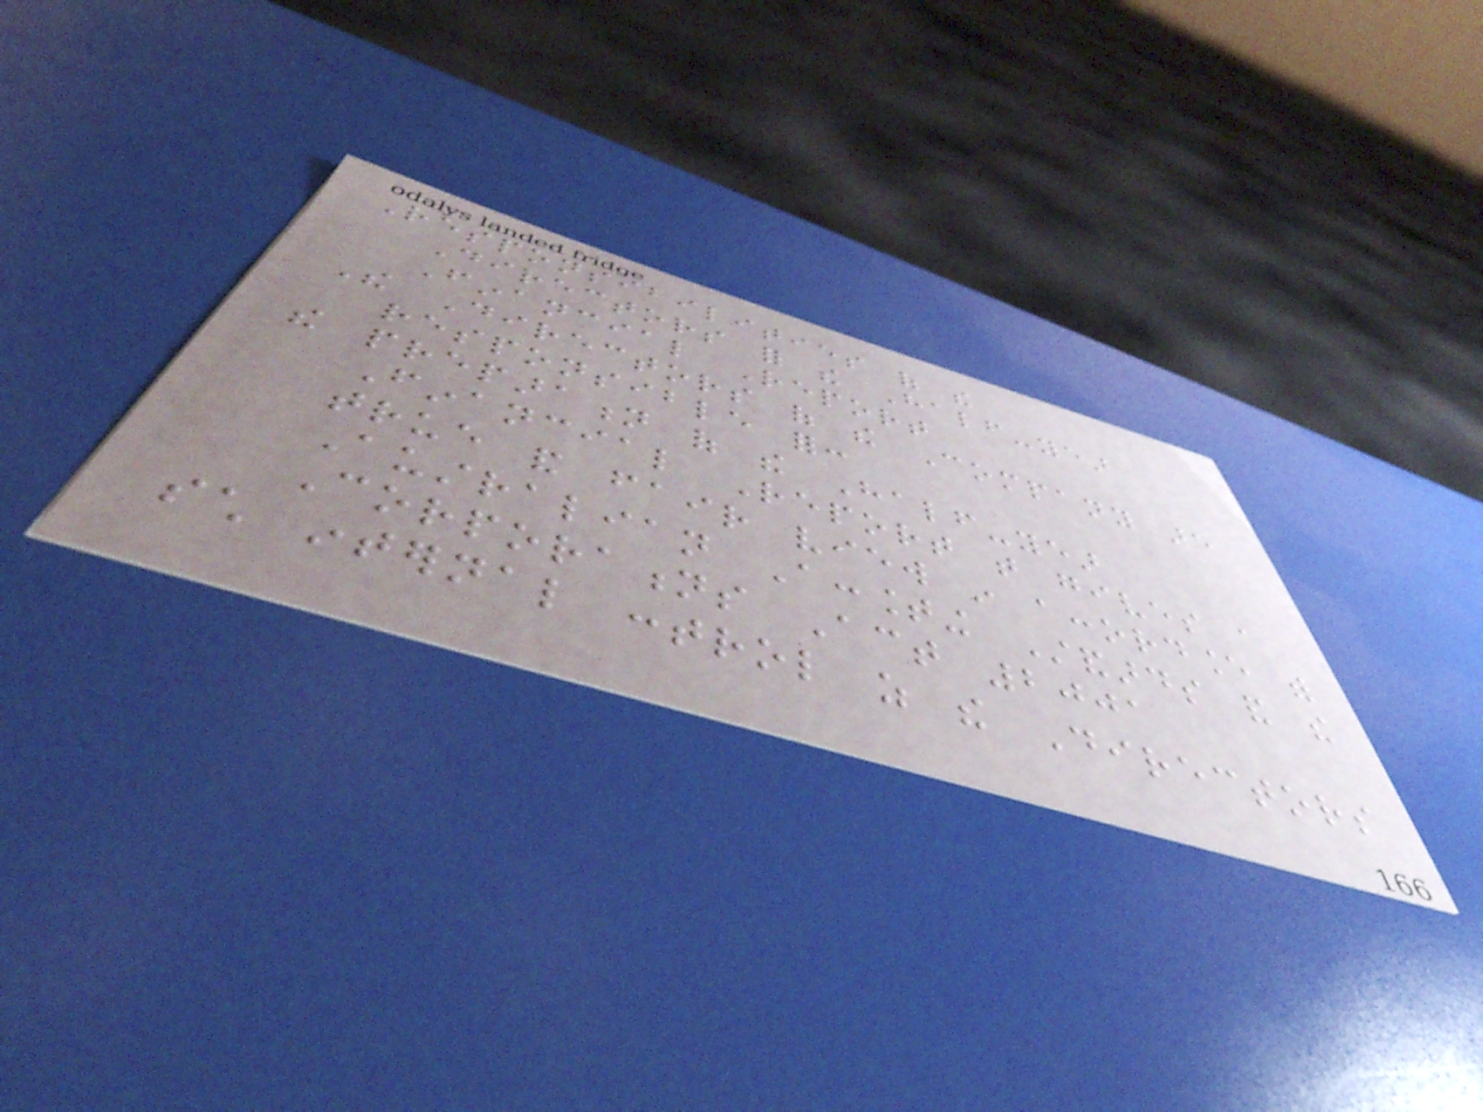Responsibilities of the
Directors for the Half-year
Financial Report
The Directors of the Company are
responsible for:
the preparation of the Half-year
Financial Report that gives a
true and fair view in accordance with
Australian Accounting Standards and the
Corporations Act 2001
such internal control as the Directors
